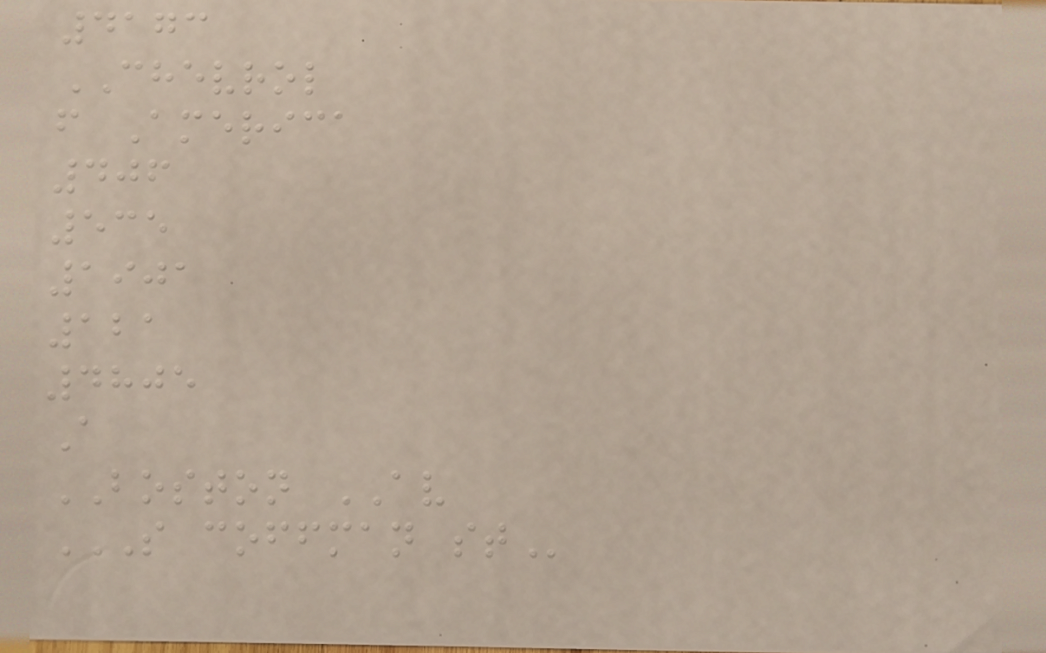4173
CHEVROL
f America
406
535
1901
121
4805
A
BOSTON AV
S COFFMAN ST
